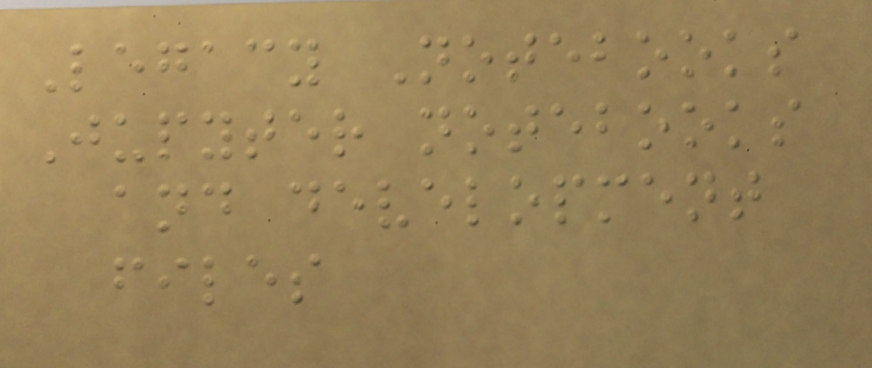Legacy Notebooks
Jupyter notebooks
and development
files
